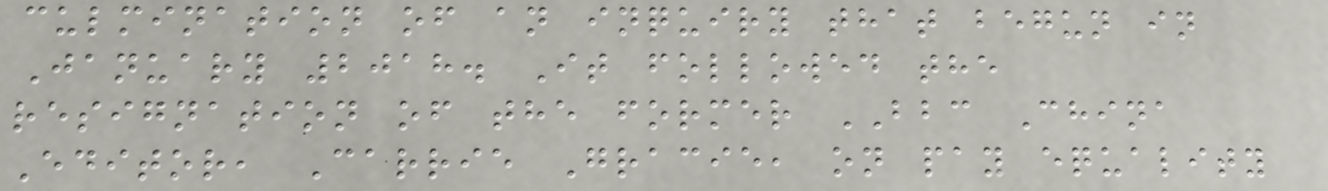culmination of an inquiry that begun in
January 2018. It followed the
resignation of the former BBC China
Editor, Carrie Gracie, on pay equality
